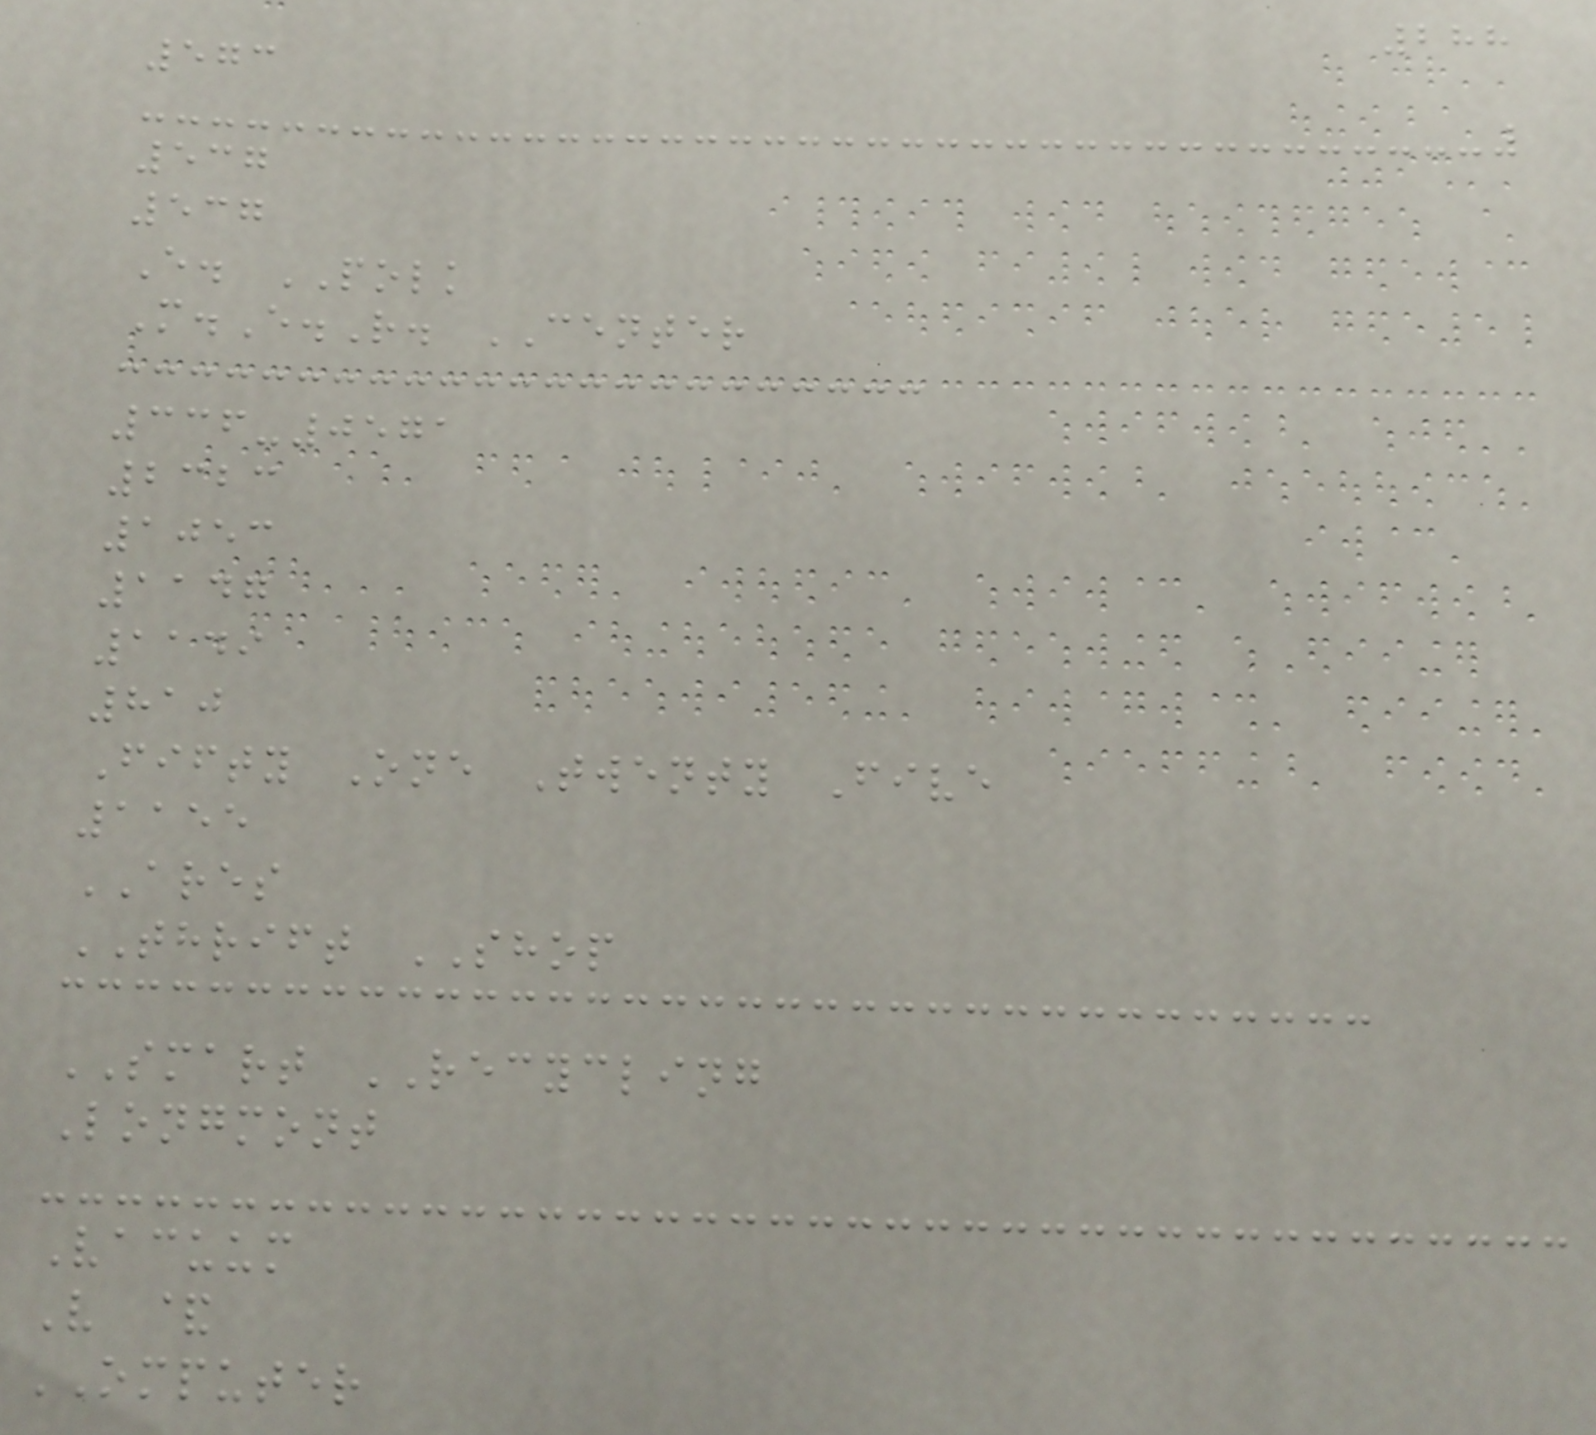288
573
537
537
E. POLK
M.E.R. CENTER
336-0571
2323
1053
1147
1149
810
Fifty One Twenty Five
1155
ARES
THRIFT SHOP
SMART RECYCLING
Longmont
Vacuum
V &
OMPUTER
